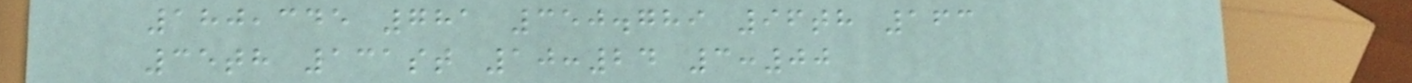180,345 781 350.789 96th 163
35th 131st 10:24 3:00
